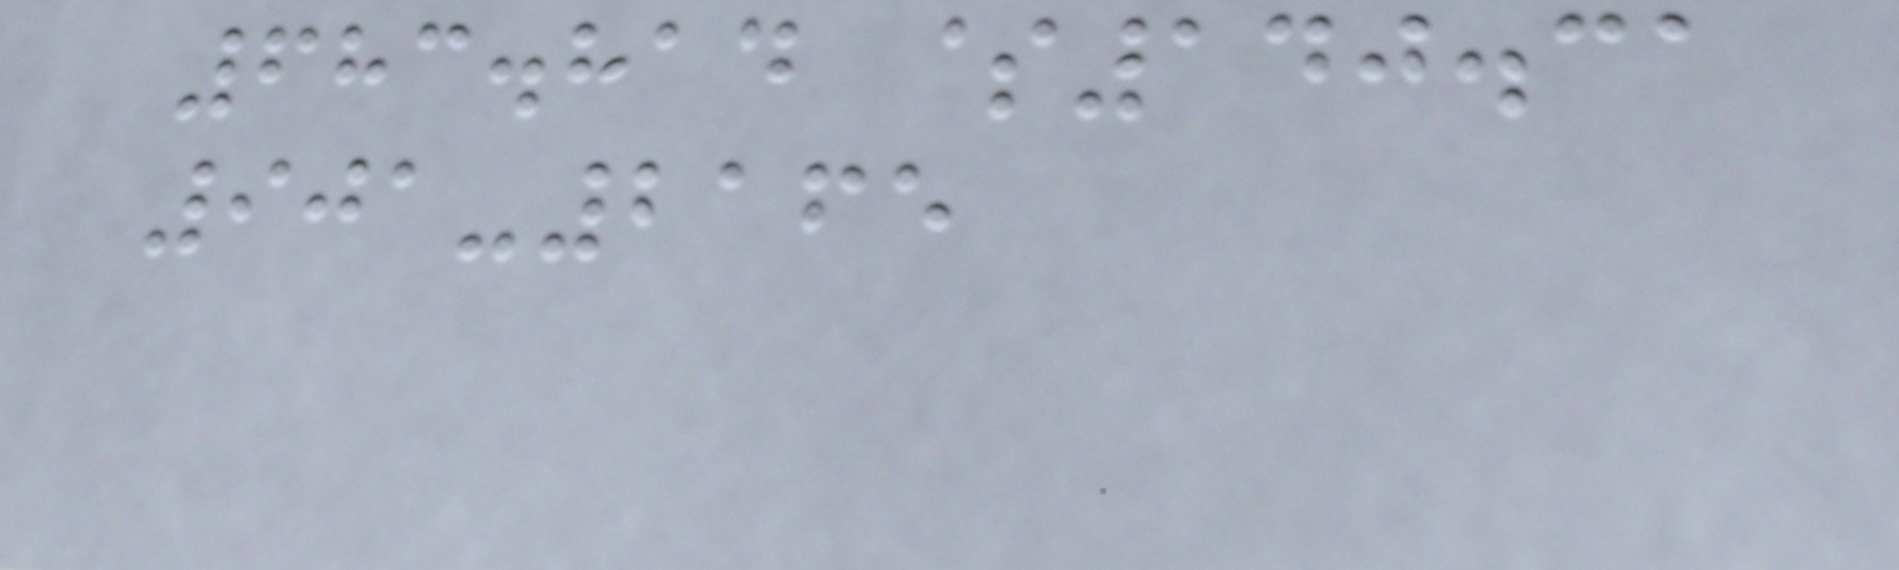683.814 $140.31
901-2165
